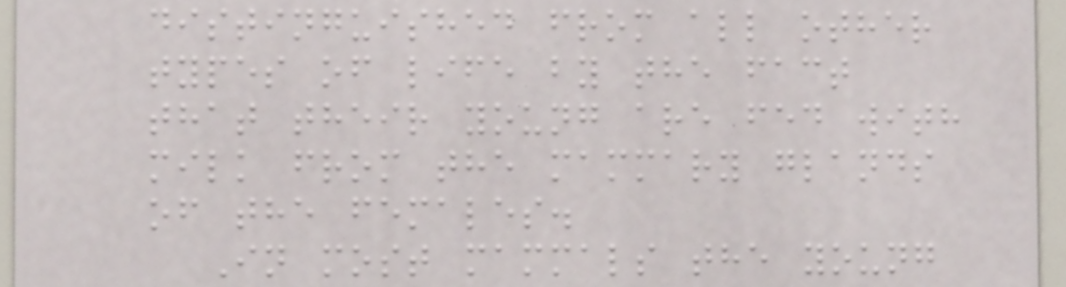distinguished from all other
types of life by the fact
that their young are fed with
milk from the mammary glands
of the females.
In most mammals the young
